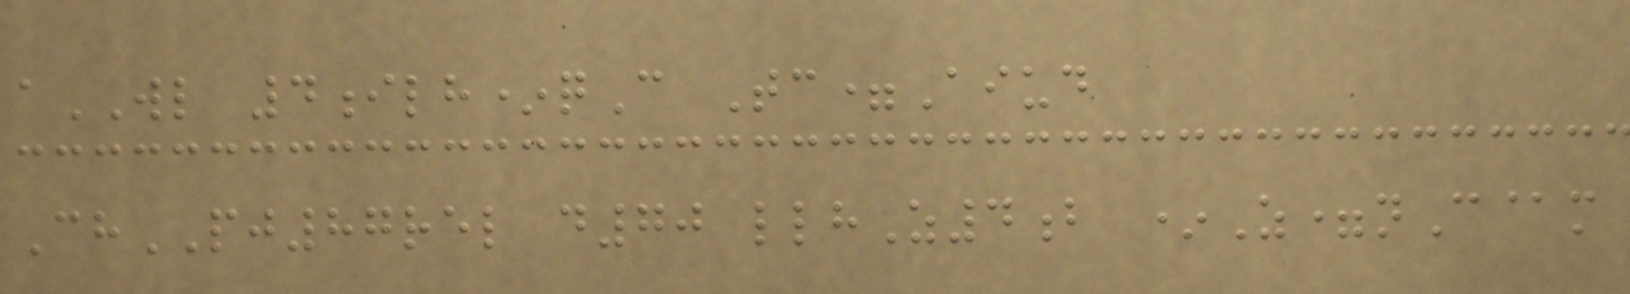aWL 4ilh*qC Tc=Aiud
ChPJ87rel d70 llhZ4b *Z=nC@m
